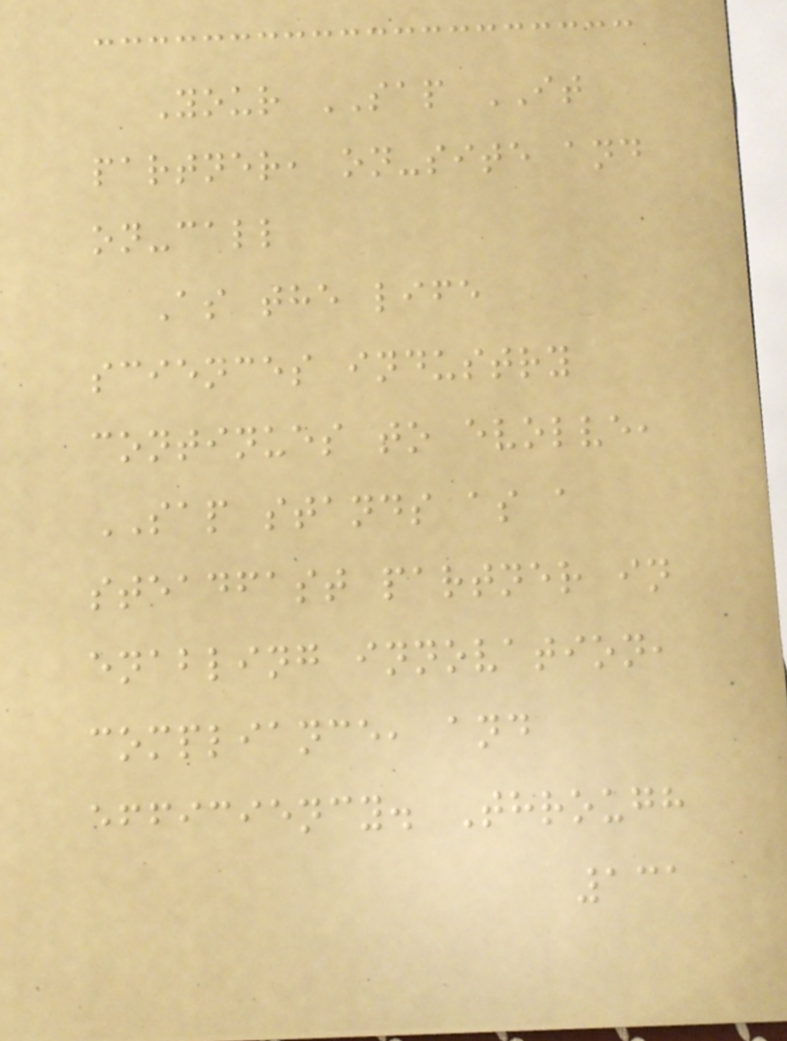Your SAP IT
partner, on-site and
on-call
As the life
sciences industry
continues to evolve,
SAP stands as a
steadfast partner in
enabling innovation,
compliance, and
efficiency. Through
131
